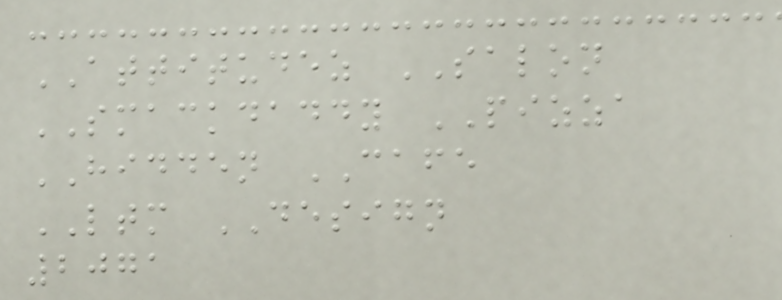ATTITUDEZ SALON
SMACKDADDY PIZZA
HIDDEN CAFE
LTM DESIGN
2071
